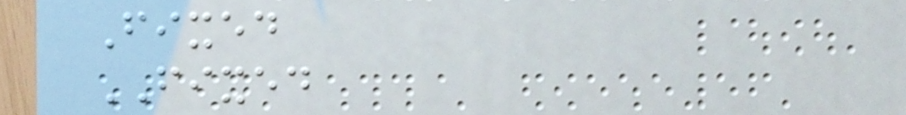Fixed
FIXED
